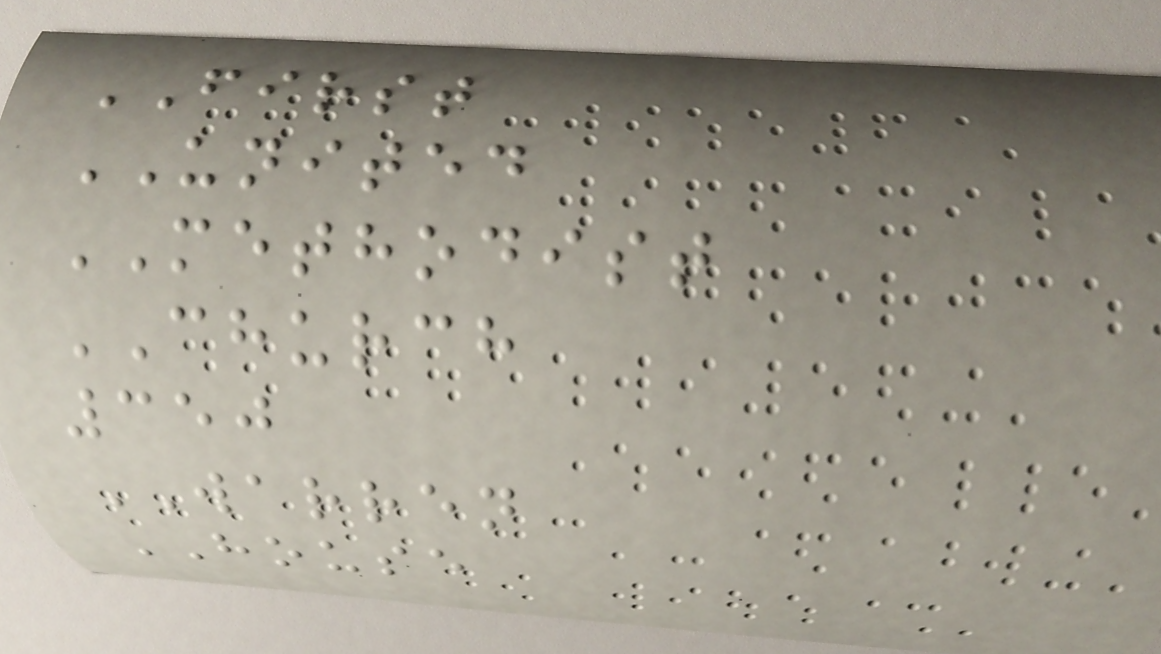FIRST
UNITED
METHODIST
CHURCH
350
WARREN
HOUSE
